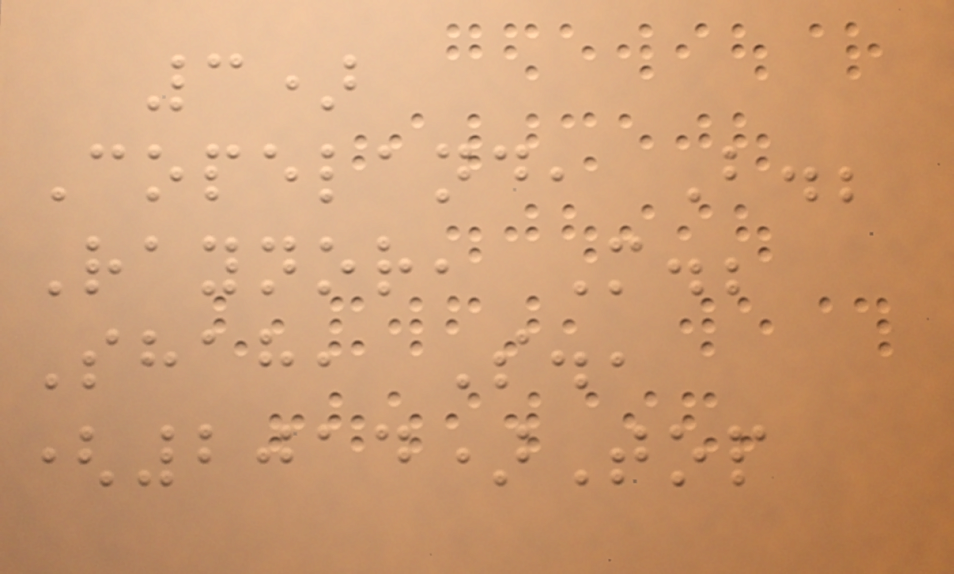3)
Copeland, B.;
Raynor, M.;
Shah, S.,
(2014)Top
